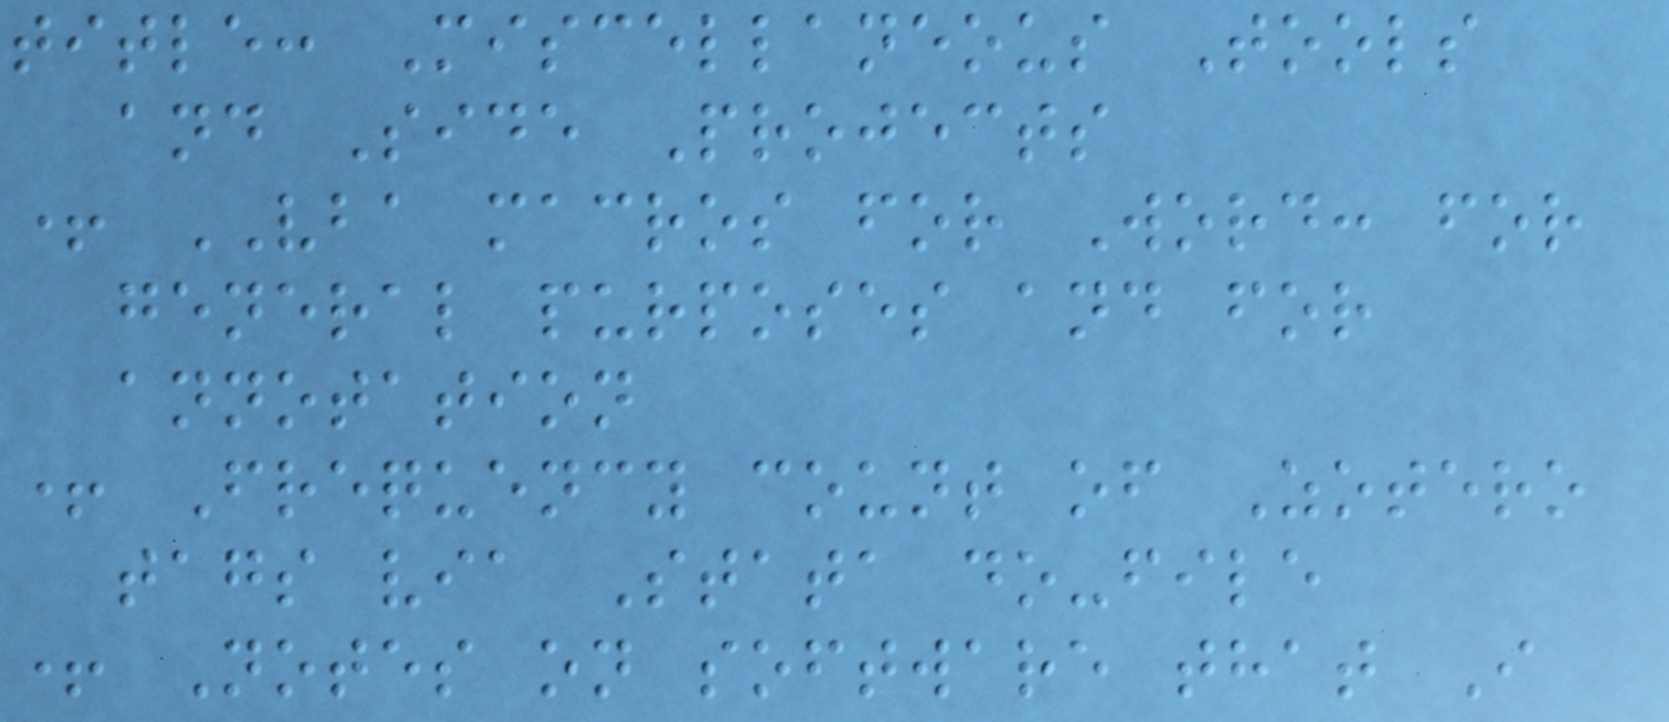title: Miscellaneous Tools
and Side Projects
+ VBA macros for Word: for
general purposes and for
annotation
+ Frequency count of Zotero
tags via Stata do-file
+ Notes on software that I
